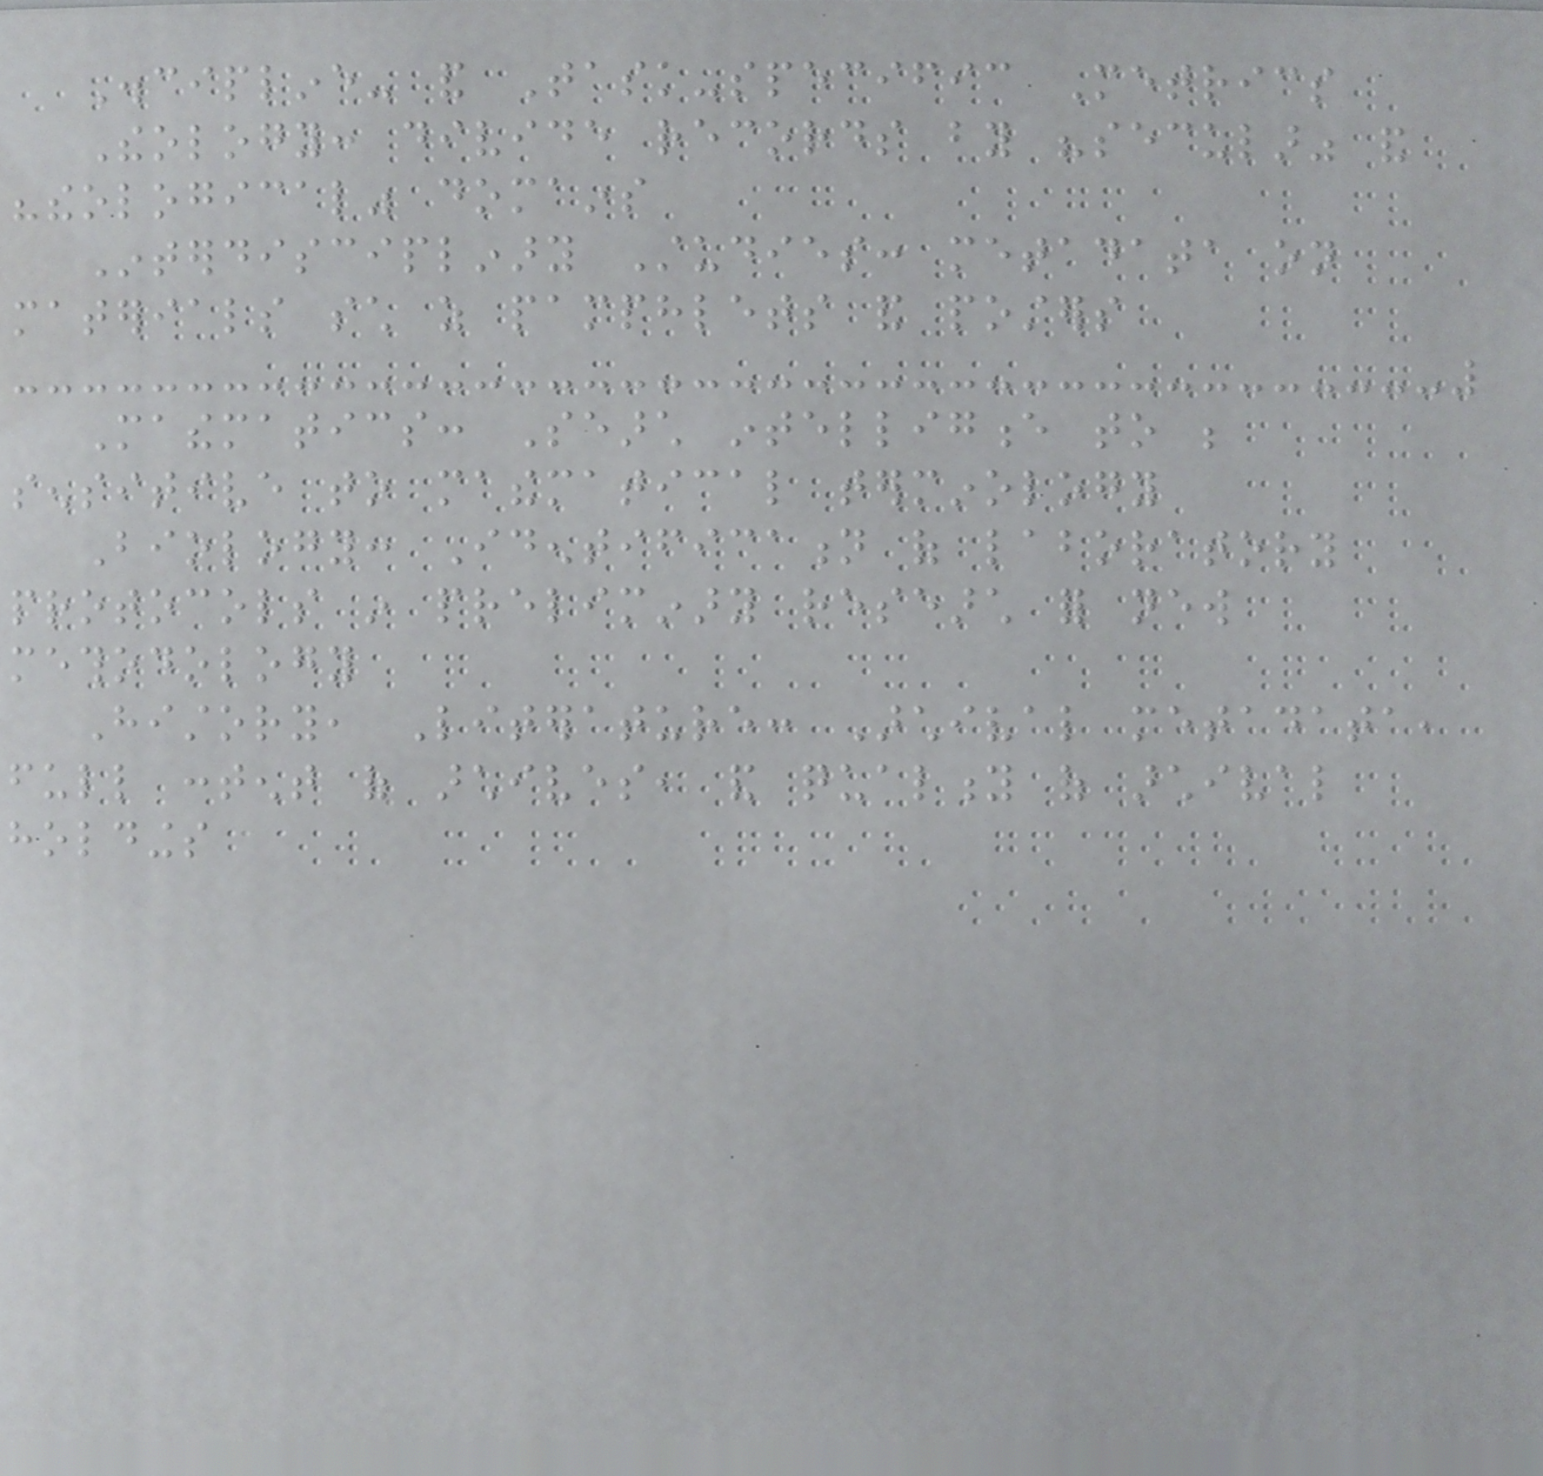Discipline- and Task-specific Metrics
Theology: divide records by "secular" and
"theological" domains
Interdisciplinary Studies: metadata on
materials such as pamphlets and posters
Mathematics: Search intelligence to be
sensitive to mathematical terminology
Biology: Identification of laboratory
protocols in preliminary research for new
methodology
History, Literature: Archival metadata,
full content of archives, and quality of archival
holdings
